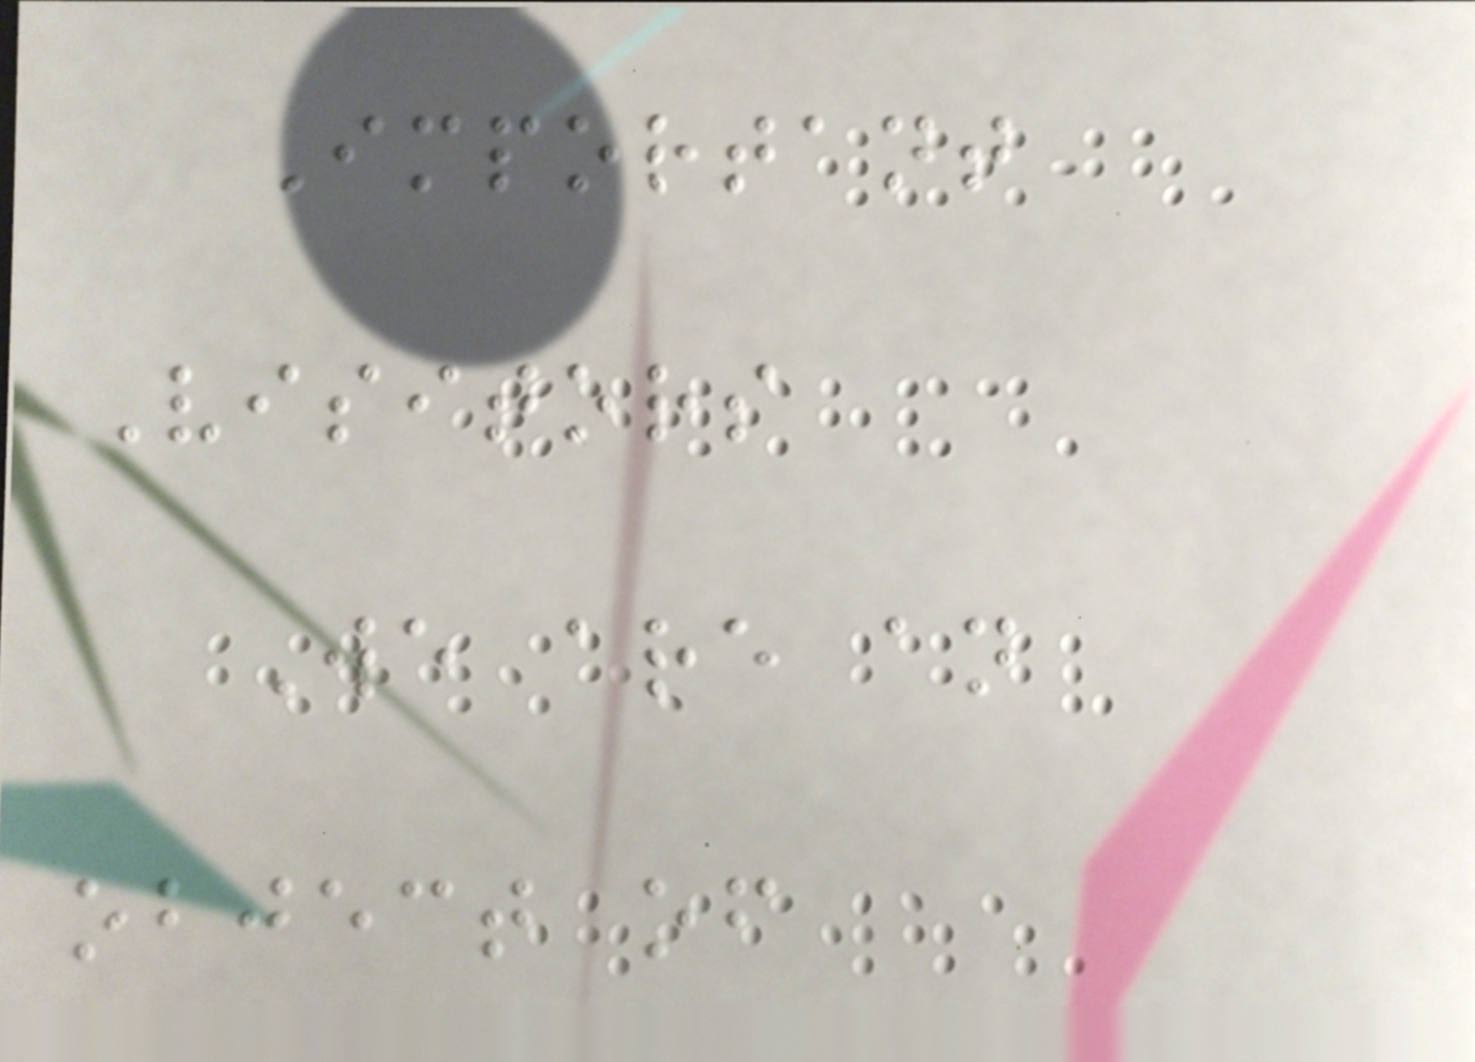Important
Visitors
We are an
object of
